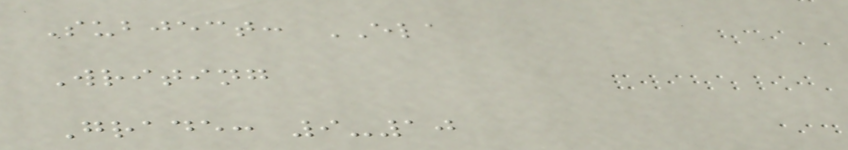Subject: ELA
Writing
Grade: 9-10
